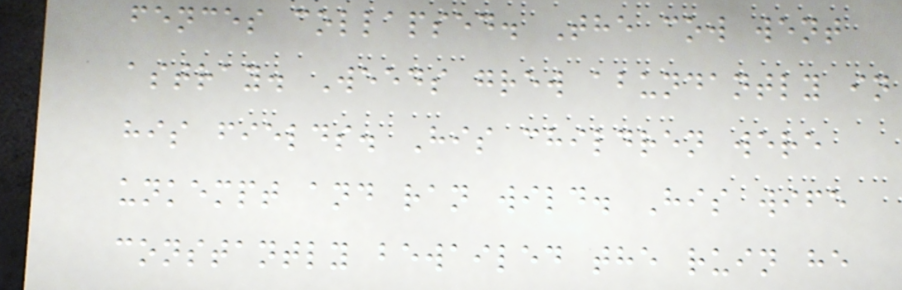fences collapsed. The cow went
astray. Weeds grew abundantly in
his fields. His children were
unkempt and ran wild. His wife
constantly bewailed the ruin he
